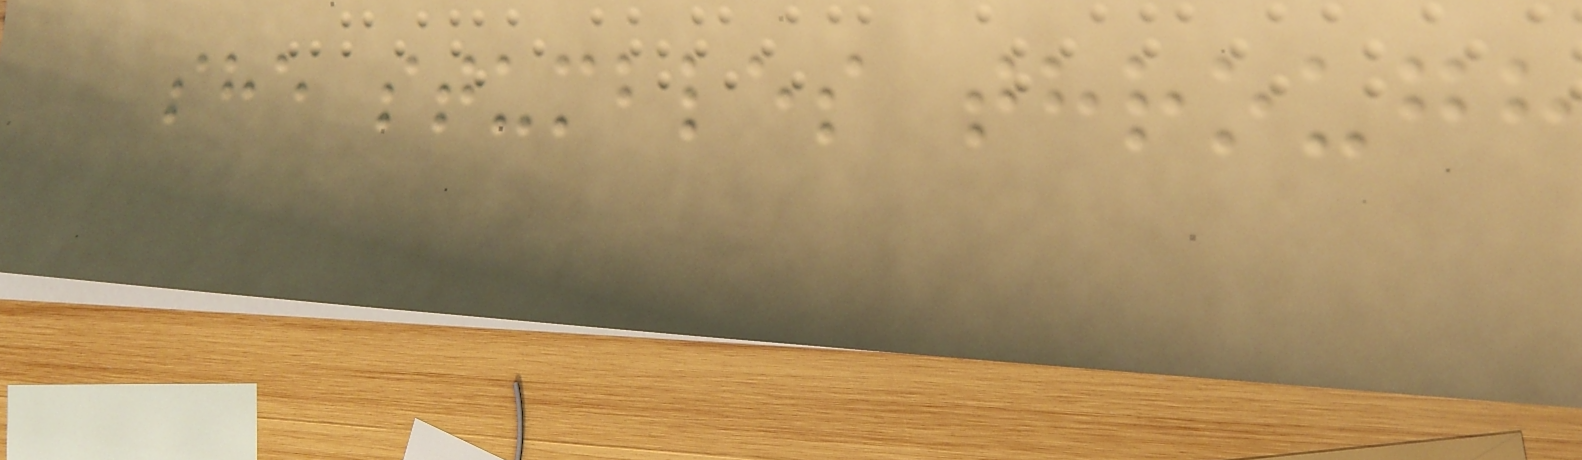she stumbles through
